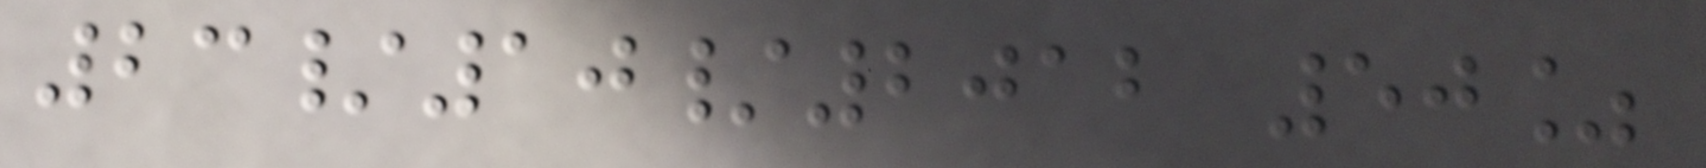23/10/2012 50%
